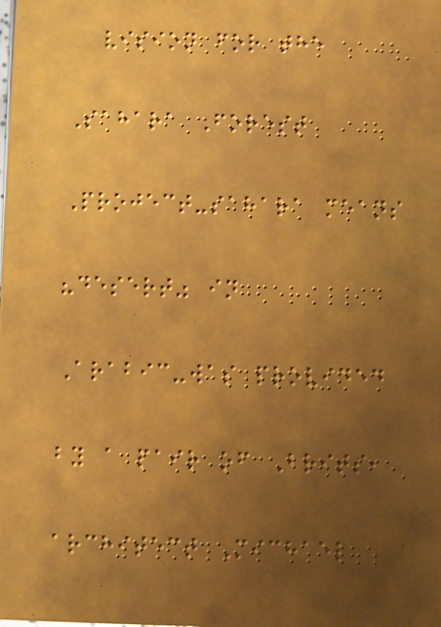vision for the
Sahara Forest
Project-sahara means
"desert" in
Arabic-was provided
by a pair of Brits,
architect Michael
